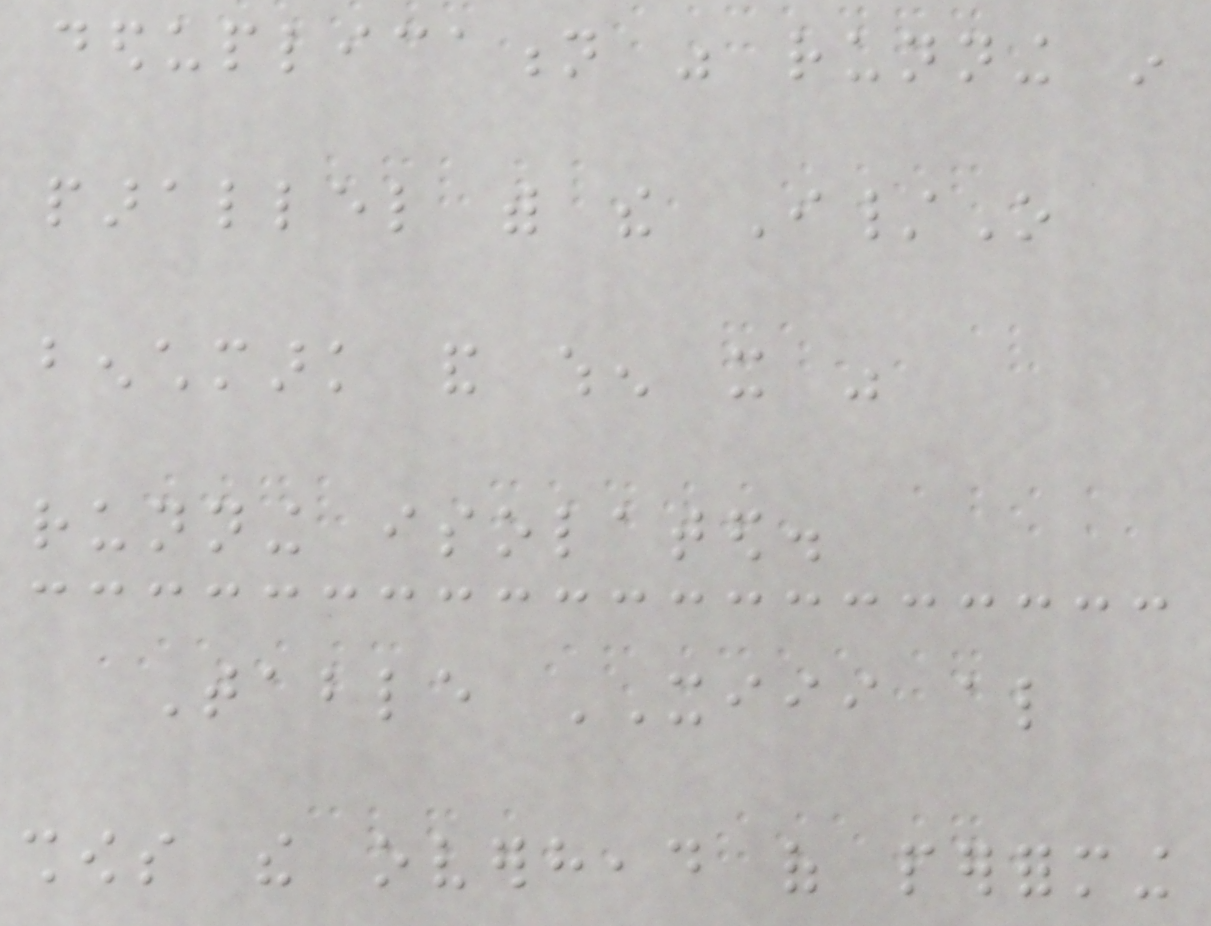deduplication was running in
parallel with the I/O
benchmark and when it was
running isolated.
Table XIII also
shows the overhead of performing
